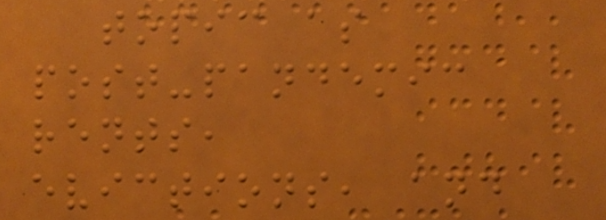topic as
post-pandemic
rents,
evictions, and
